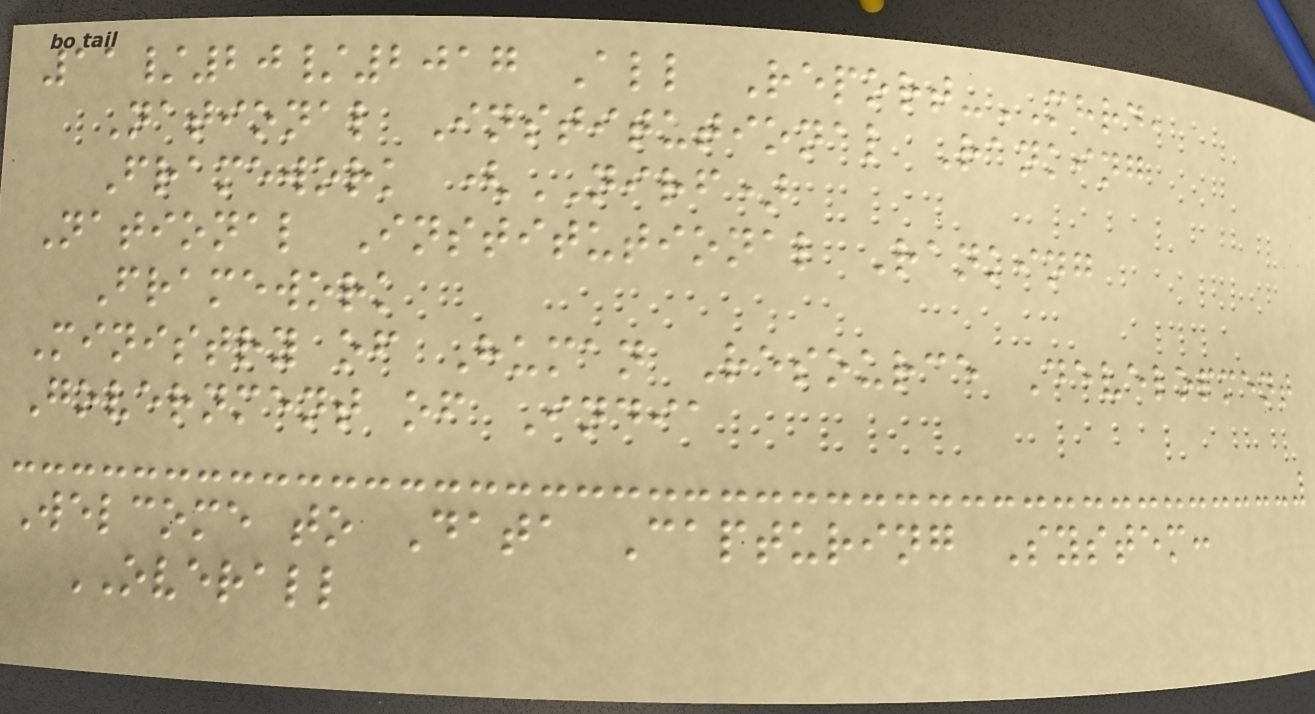11/20/2017 All Report-MHRD,
National Institutional Ranking
Framework (NIRF)
National Institutional Ranking
Framework
Ministry of Human Resource Development
Government of India
Welcome to Data Capturing System:
OVERALL
